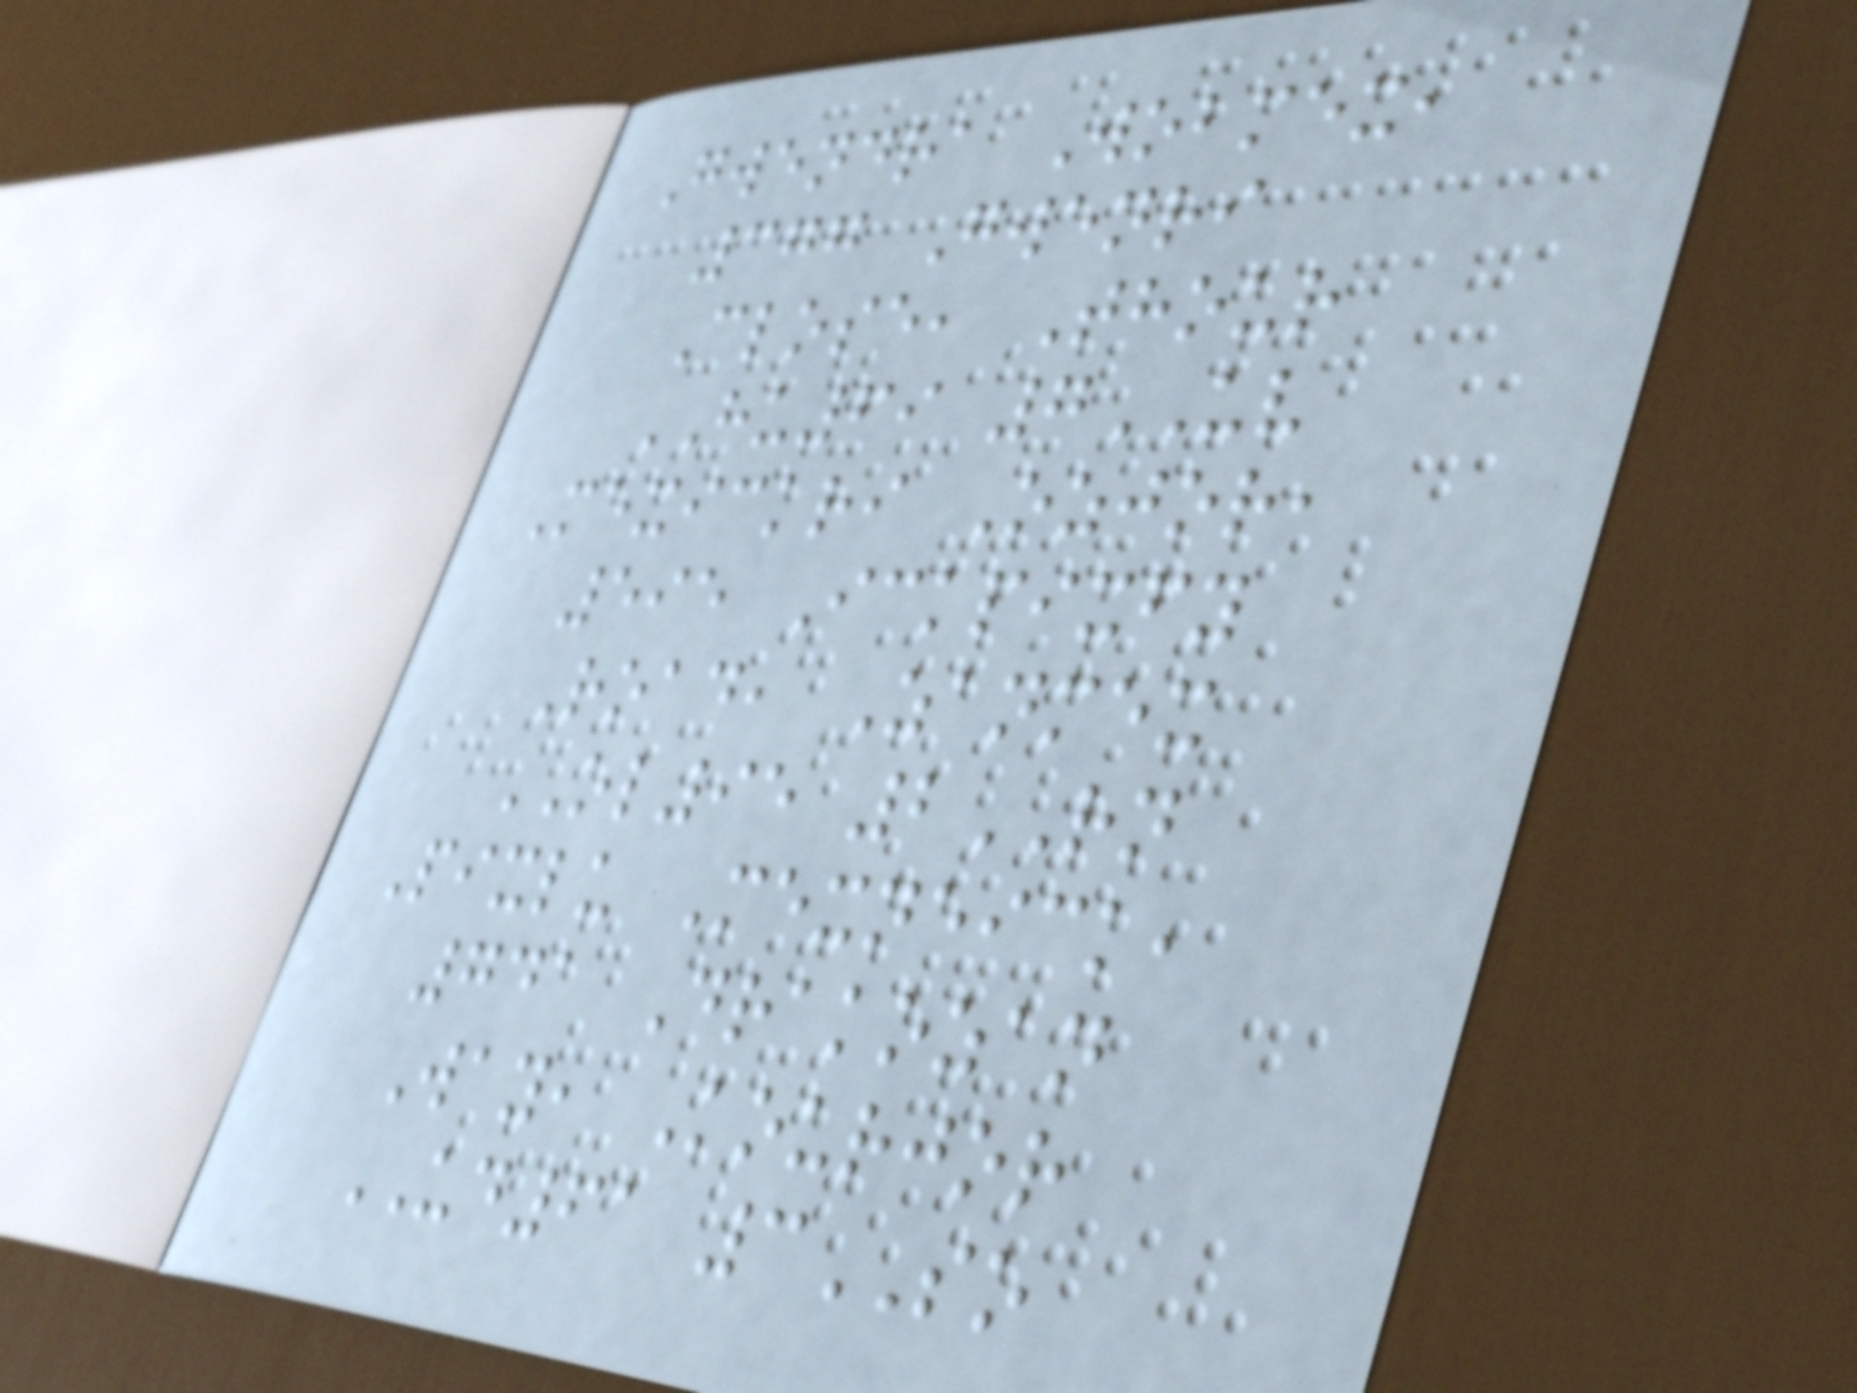Gwendra Wobmex,
377 Gwenri
Close, Thour
HU69 7UV
Mexickri Ozjor,
595 Ickpixfy
Road, Zanmex
OL95 2RN
Pixlu Mexneick,
741 Drakozan
Way, Kourjor
UD61 3SO
